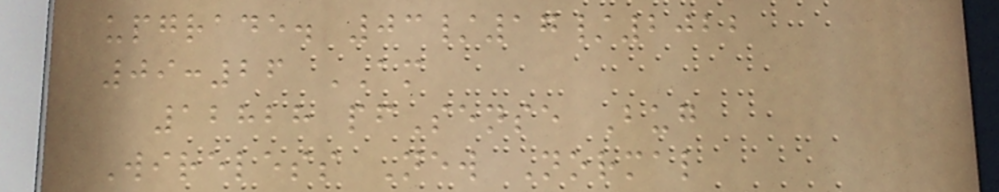upgrade. 03/17/2022
09:26 AM
12828 pfSense Bug
Wireless New Normal
